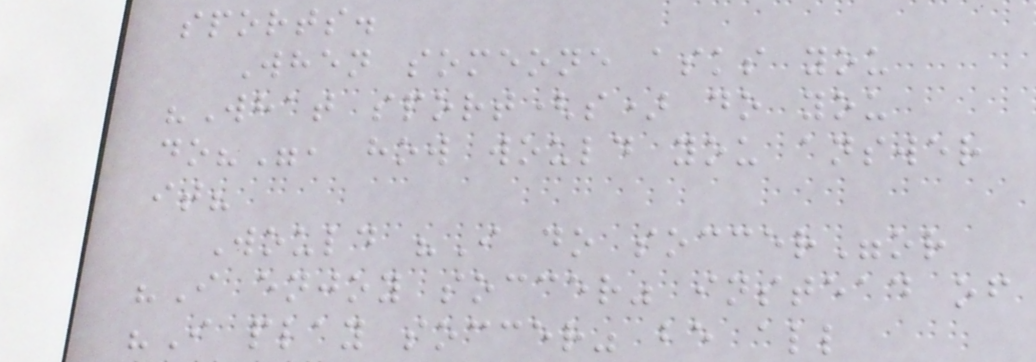sports.
When someone asks you
"What sport(s) do you
do?", how would you answer
it?
Would "I do soccer"or
"I enjoy soccer" instead of
"I play soccer" be all
